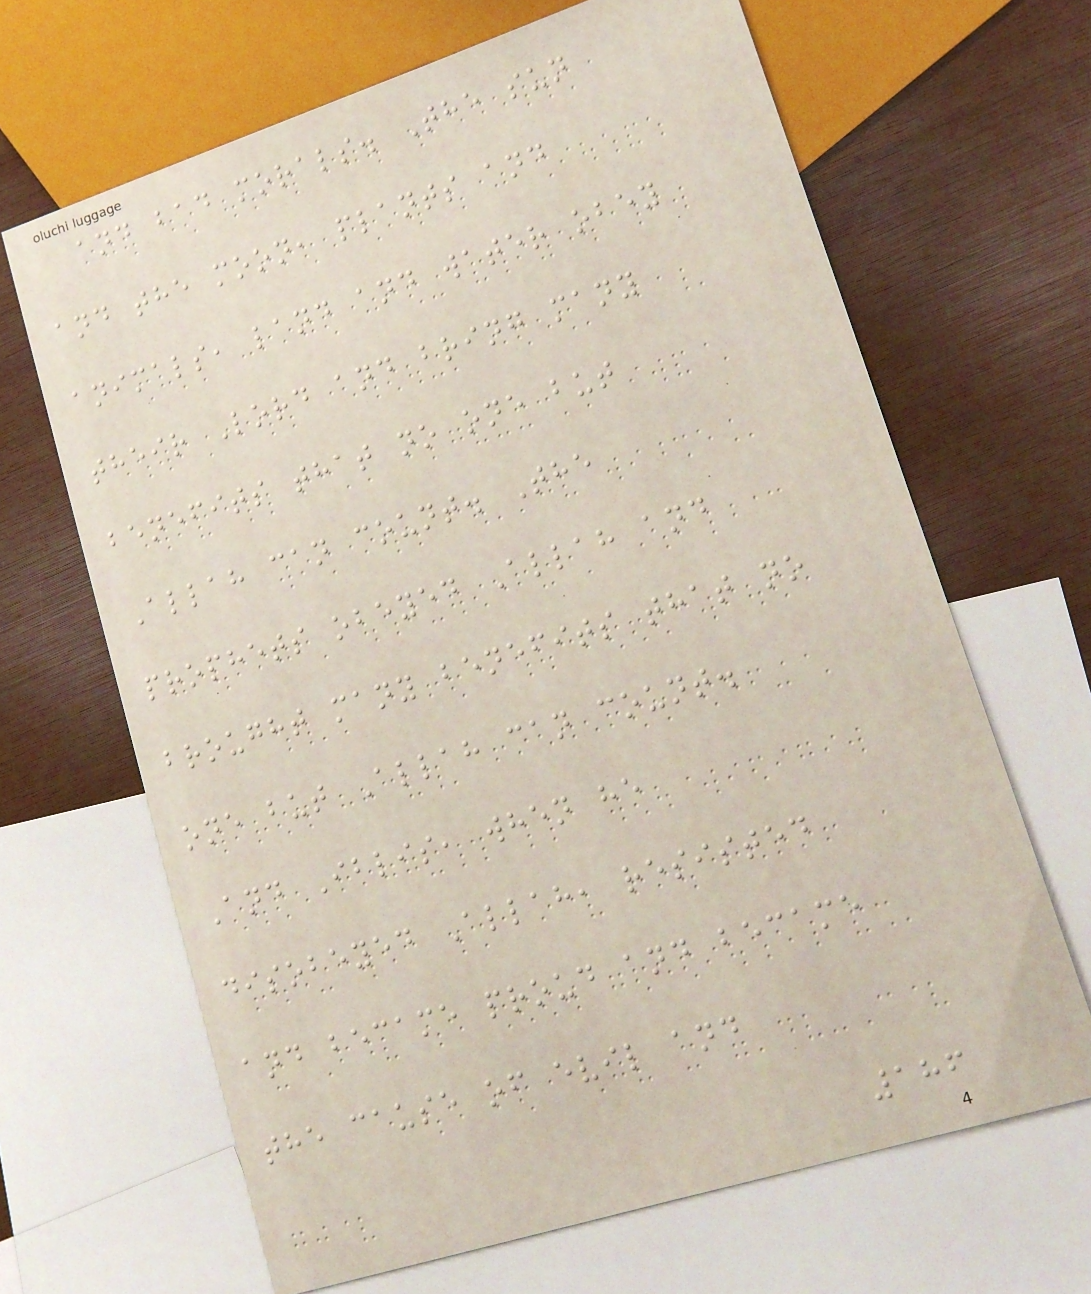and bad morals. The sun
and the moon, plants and
animals, land and water obey
their Lord and bring many
benefits that no one but
Allah can count. The
prophets obeyed Allah and
brought many benefits that no
one but Allah can count.
And Iblis, when he
disobeyed Allah, resisted
and became proud and became
the cause of evil and
186
